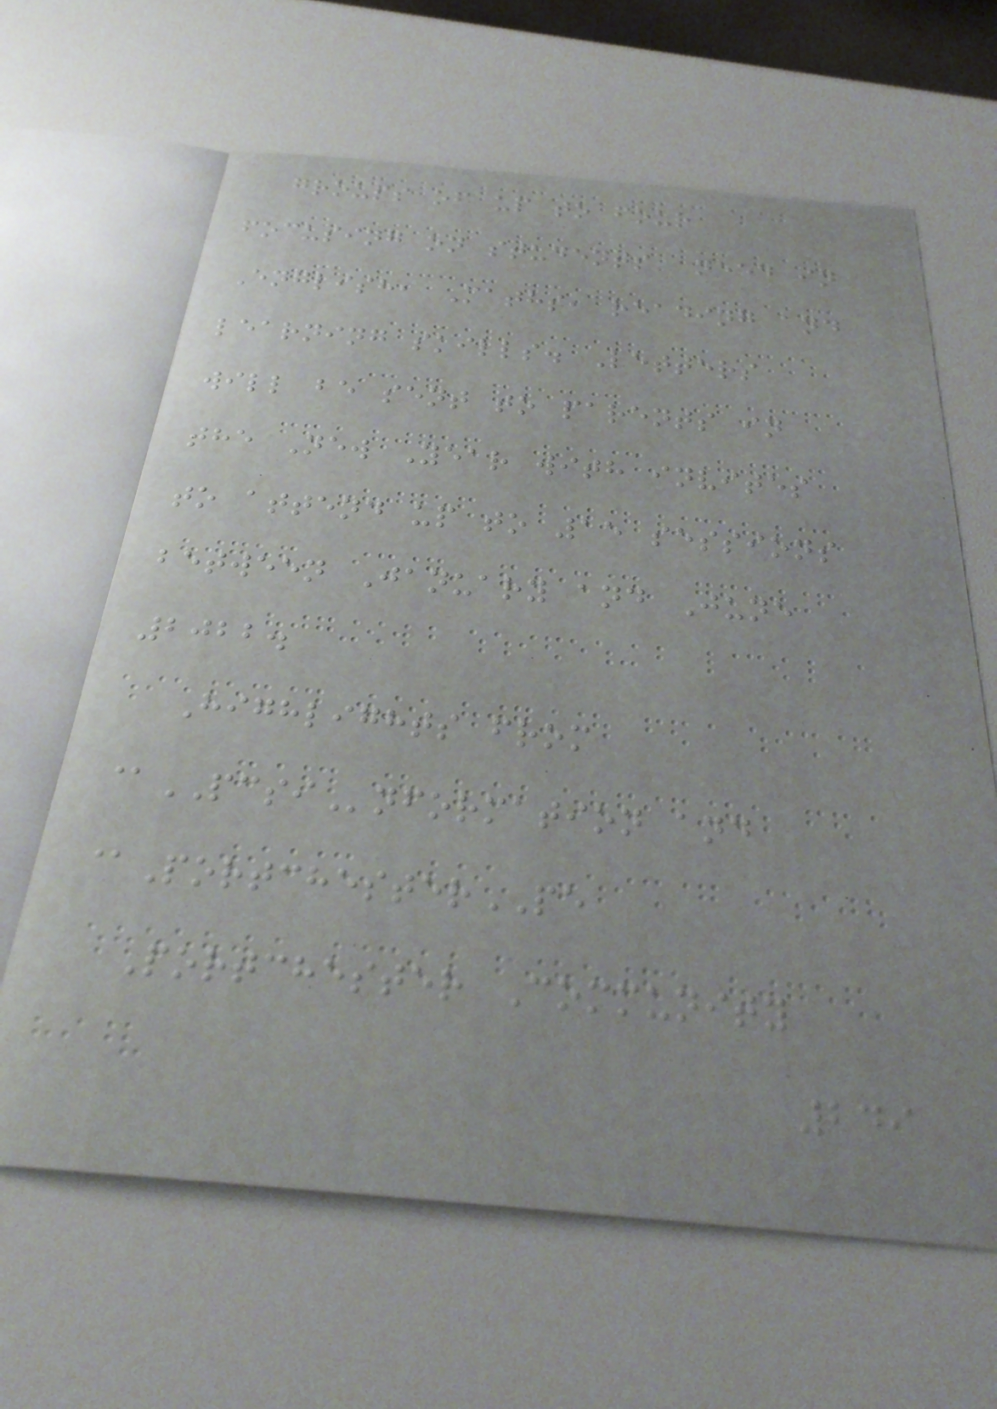groups of up to four
focusing on students' need in
English, Maths, reading and
learning skills. Letters
will be sent to parents in
the New Year with invites
to attend up to 15 sessions
between January and June
2022.
Highlights from
@PCSInformation and
@PortchesterPE
Portchester Community
249
